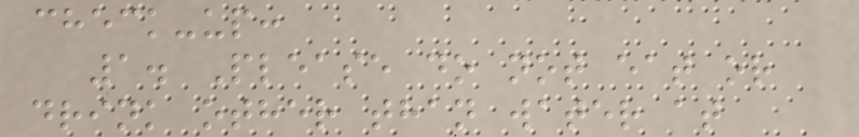check-up:
1. Please do not eat or
drink other than water at
